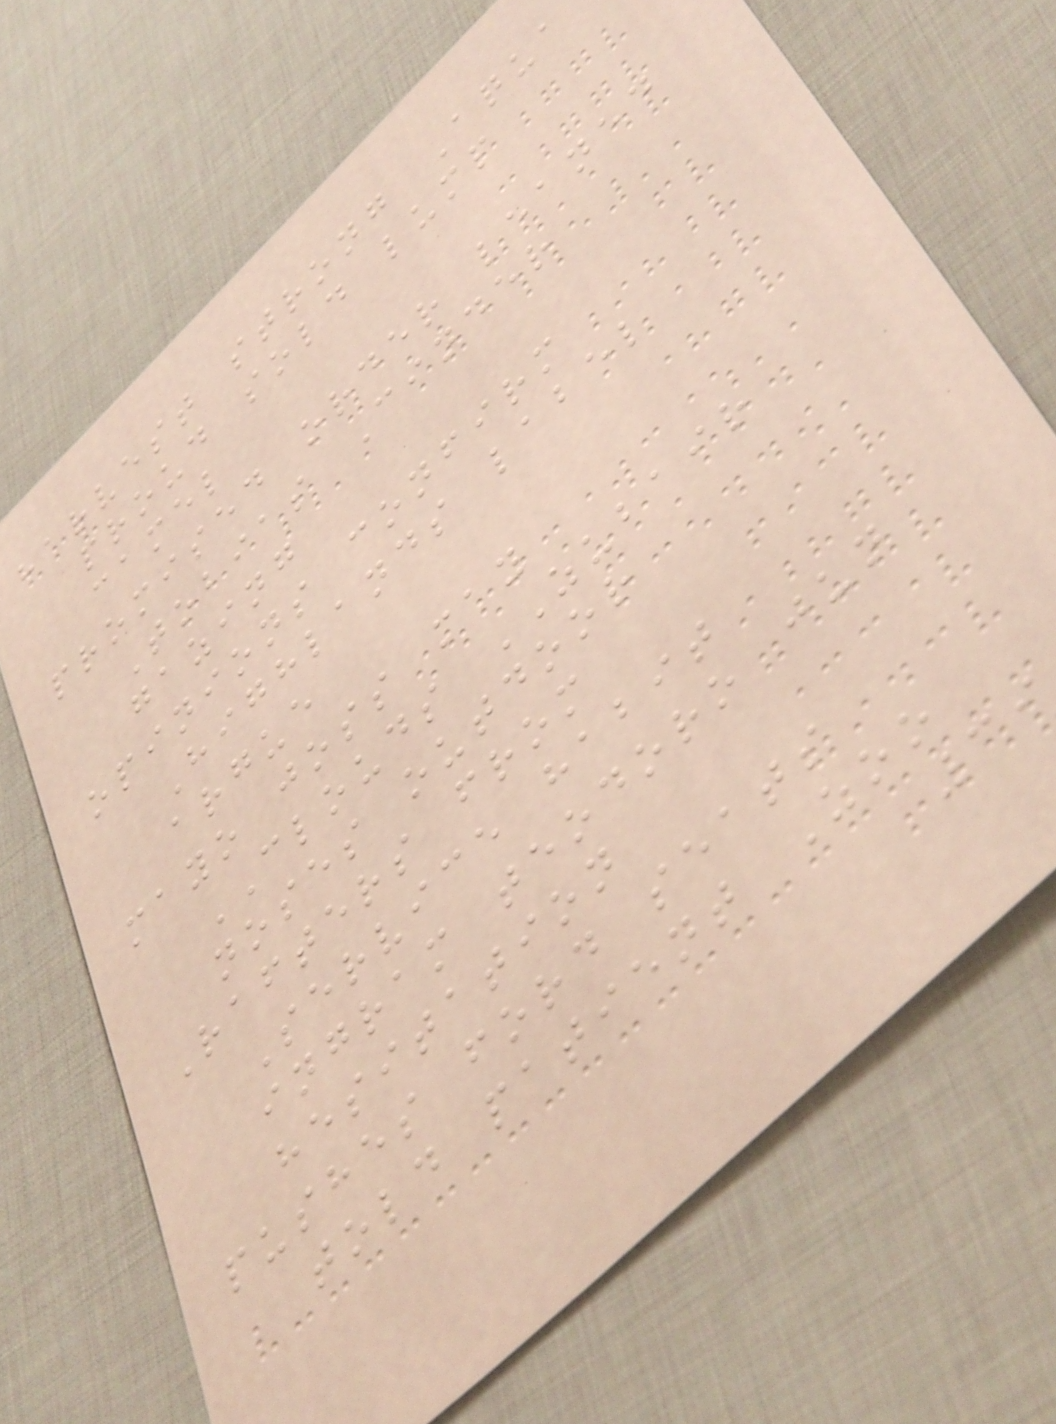harvest strong Aqua
proud sold lump
camel
promised order leaned
Tobias Cinder
gazing
opinions confirm
Highlands label
argue
mayo joss may
CLOUDS ZUBAIR
noses outdoor
Rafters from
Service habit
ingram teodoro jun
hesitation
pushes ford seats
told patient Zoo
39
